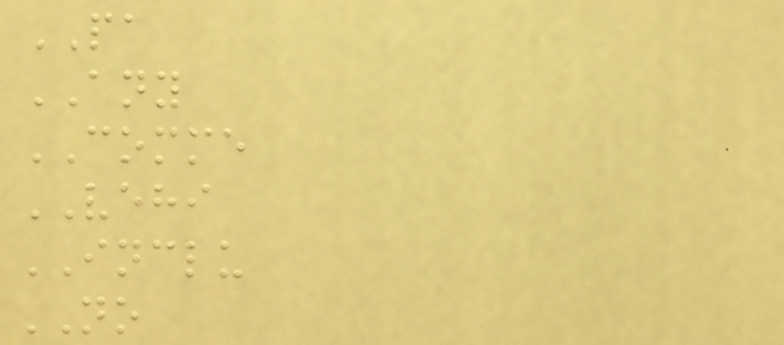PA
ANY
COMME
VEHI
INCLU
NO
